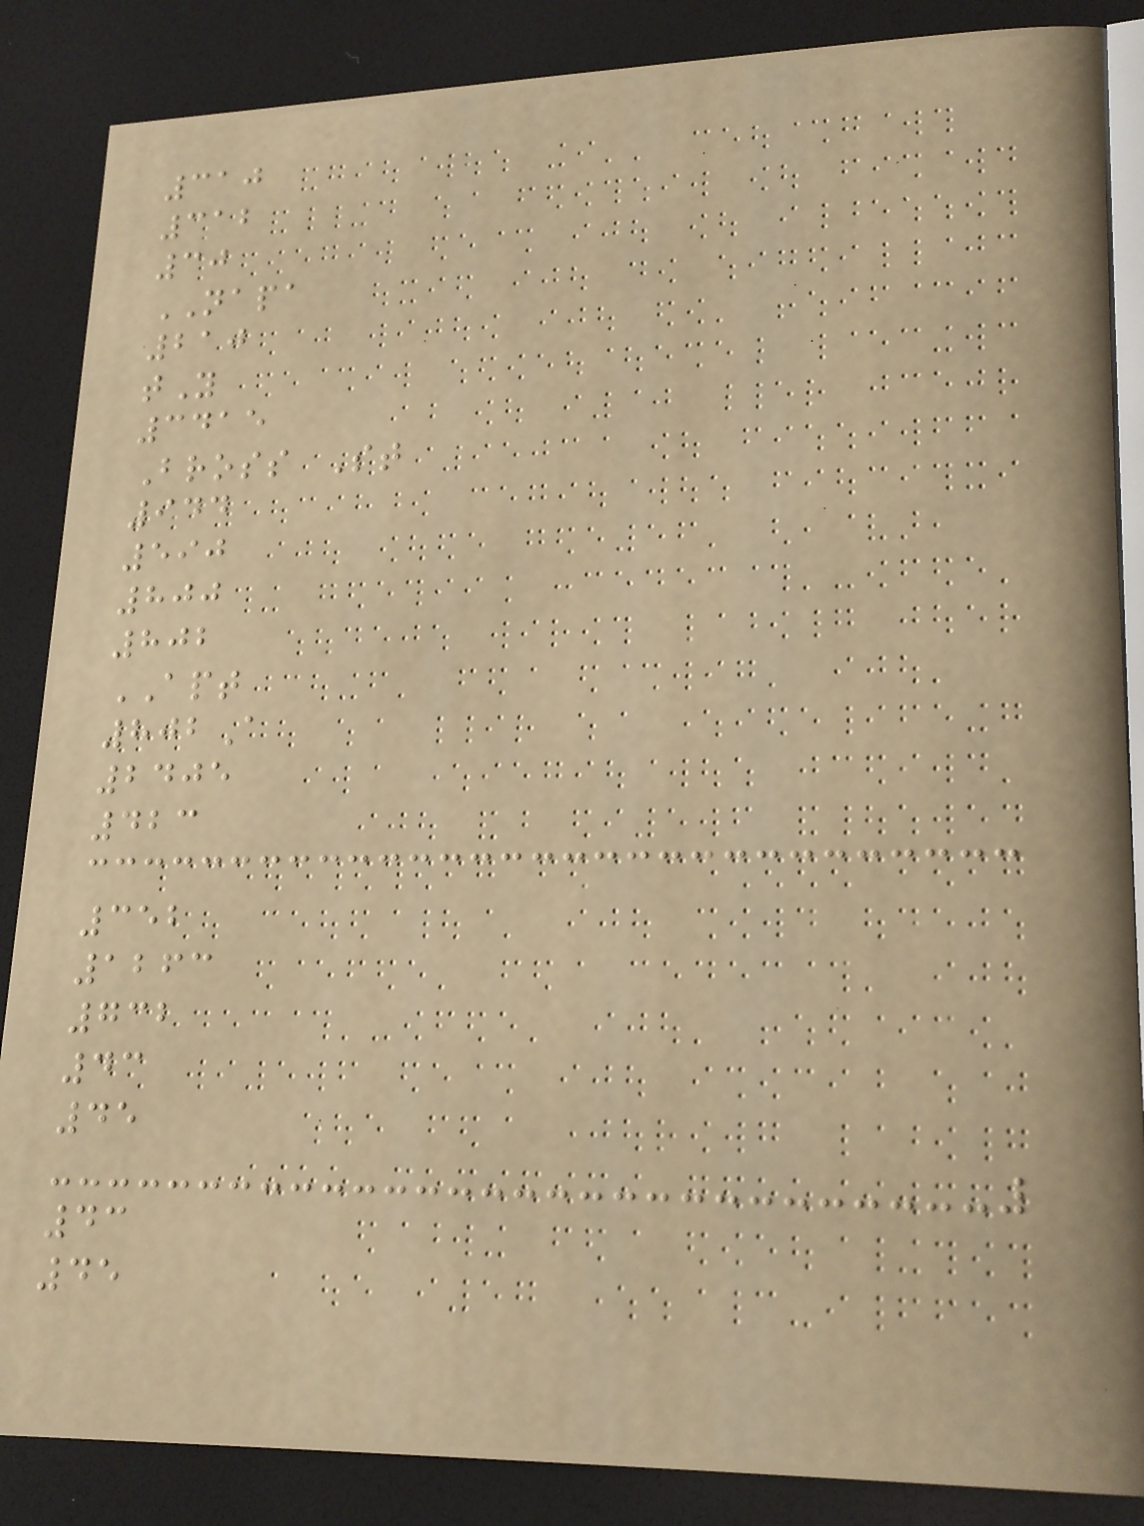310
312
30
NAPA
210
tY
3415
Bross St
944
590
800
802
APT
802A
2405
423
352
1263
732
43
45
43
45
